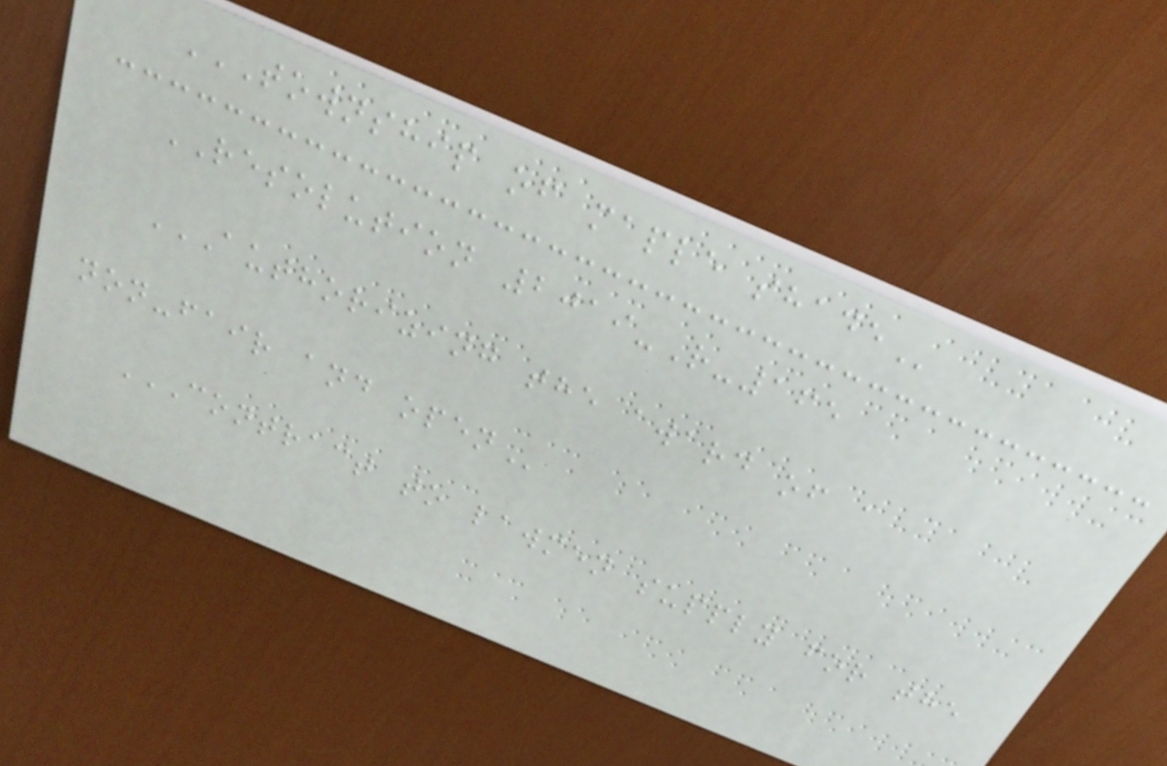TOWNSHIP OF MAPLE SHADE
RESOLUTION 2019-R-165
AUTHORIZING THE AWARD OF A
NON-FAIR AND OPEN
CONTRACT TO LAWMEN SUPPLY FOR THE
